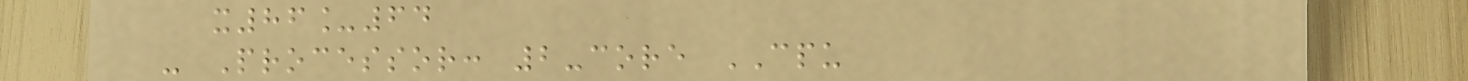x86_64
- Processor: 2-core CPU
